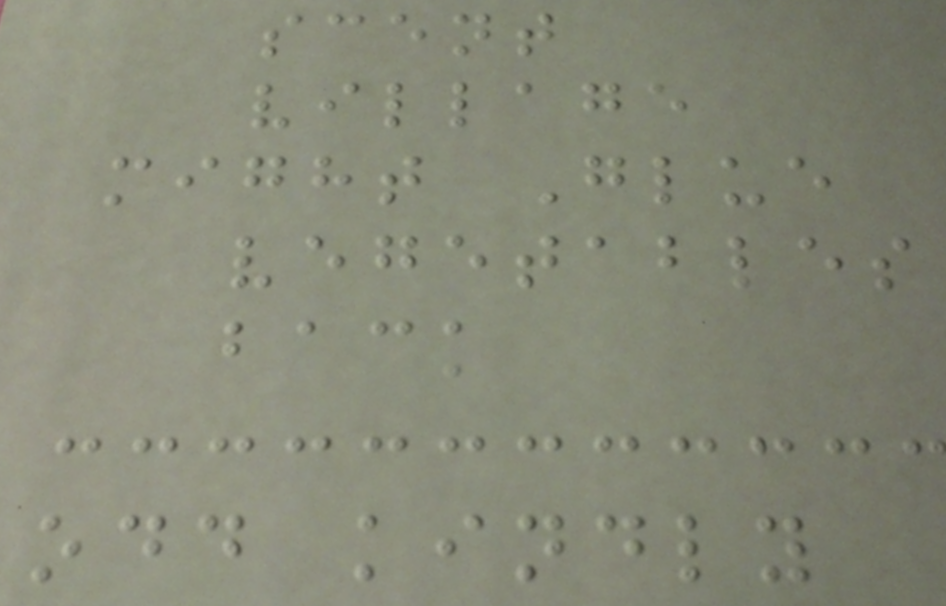scent
village
might Glue
vegetables
back
odd kindly
